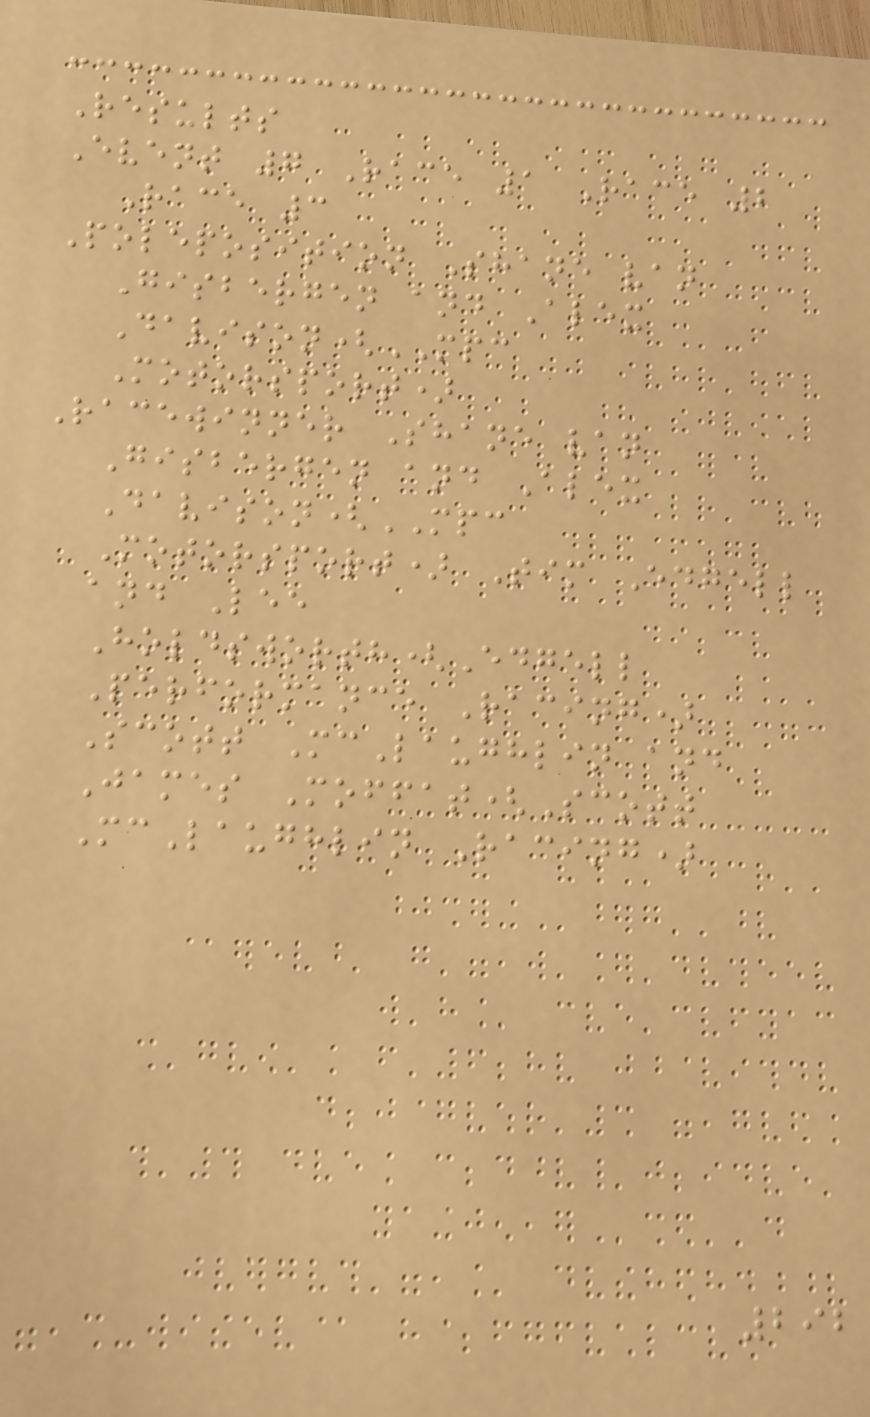Results
Event 7 Race 1 Race 2
Race 3
Poleposition Shane van
Gisbergen and Alex
Davison(MPC
Motorsport)
Racewinner Shane van
Gisbergen and Alex
Davison(MPC
Motorsport) Tim Edgell
and Lee
Holdsworth(Edgell
Performance Racing)
Scott McLaughlin and
James Moffat(Scott
McLaughlin Racing)
292
